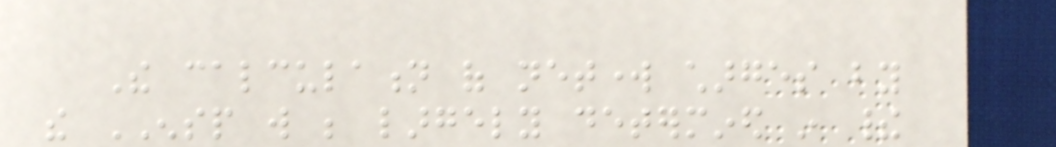The calculation of network charges by
the ENSP will be largely determined in their
